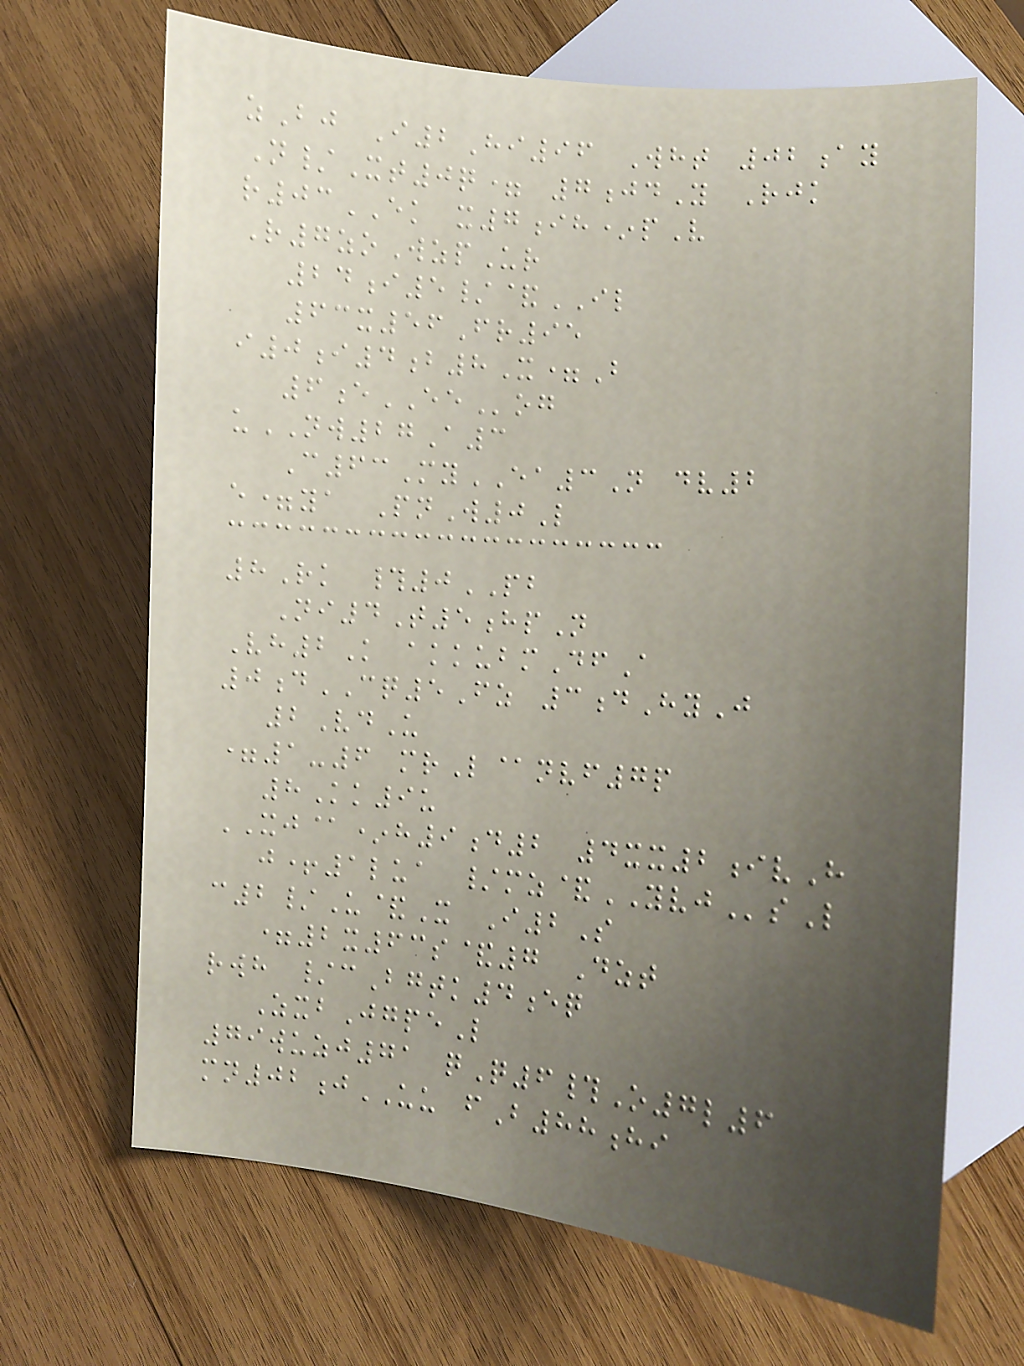zBj I2Hi96 Wht 02ay
N/Xt0q= 7jdY Rjk
r03EK x7ih*pV
R7zoWzpUr
24i5/&IL
63x56Fr95
i0i4b8X=B
6eEEog
uNW27A3
C63MyEA3N dv2
e=ya PnW0L
8Rk #0PB
Ni4T5hpN
Vh2K akkubmDfA
0dCQ5Fz 3dHyJ
2VdU
=1-6 mrL@nvf7p
8Kk9u
XJ@*h9d2 4xx2ivH
j+1lua /mz&YVJsL
c2/U&X I2S
=2x63s&7 Dzt
rwh /cBgtk4eq
ZxbJgpeL
79wuzj71 qQ6#O7l6
mn02jUU fB88hi
